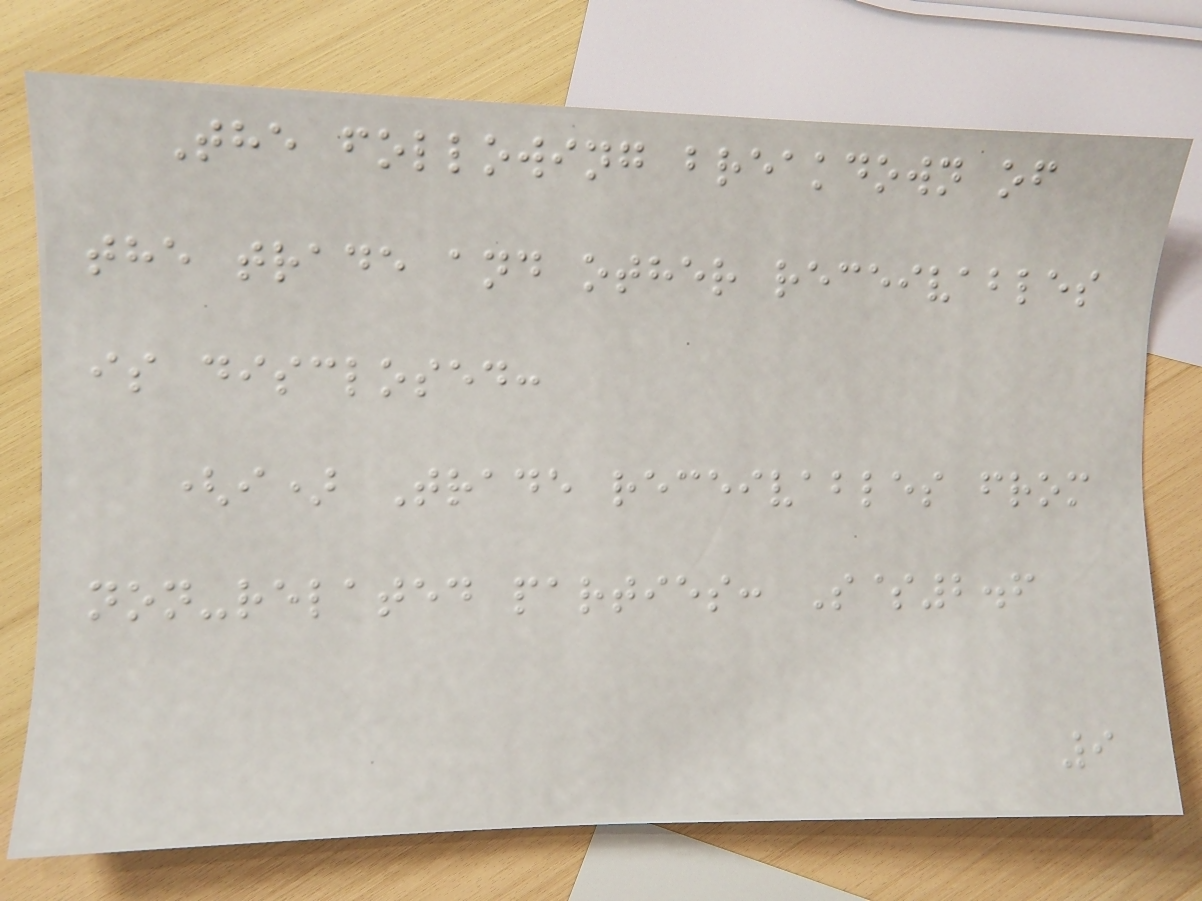The following breakdown of
the trade and other receivables
is disclosed:
(i) Trade receivables from
non-related parties: S$2.6
9
